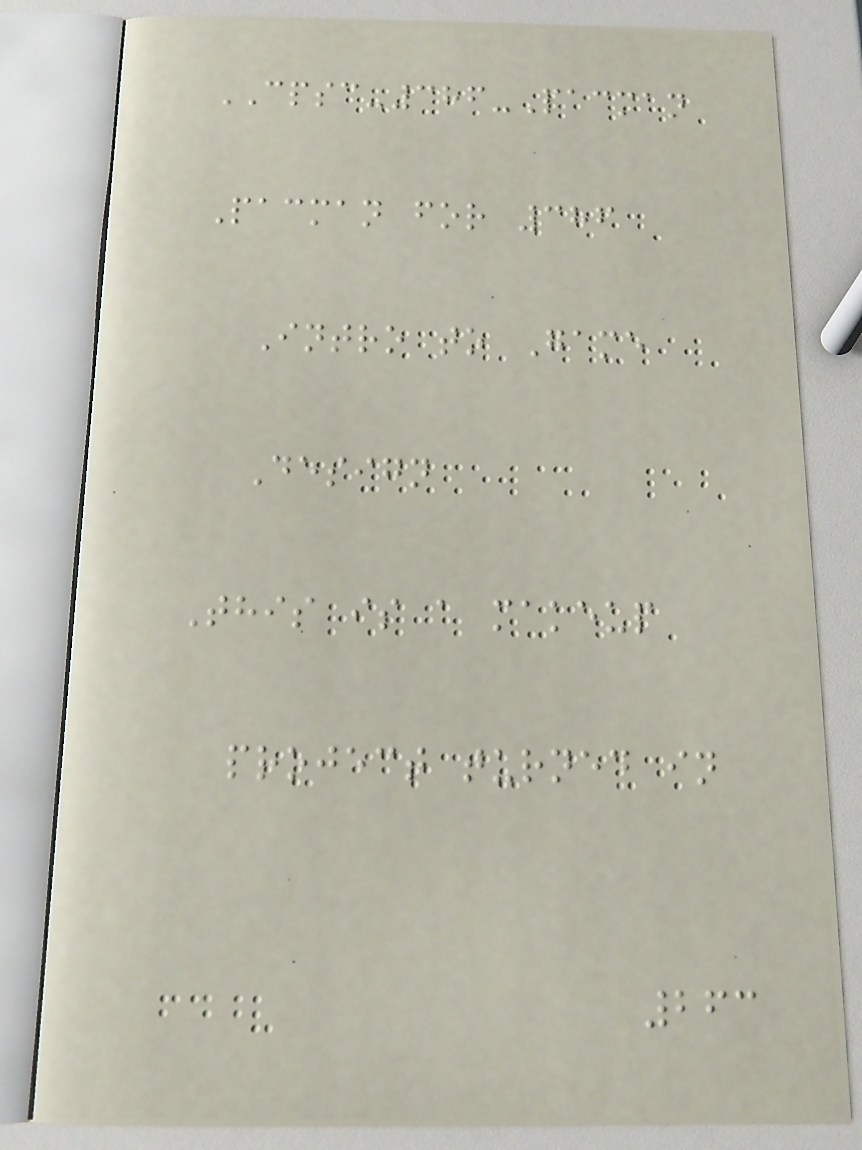CPSC-386-Pacman
Pacman for 386
Intro to Game
Design
This is a makeup
project turned in
263
